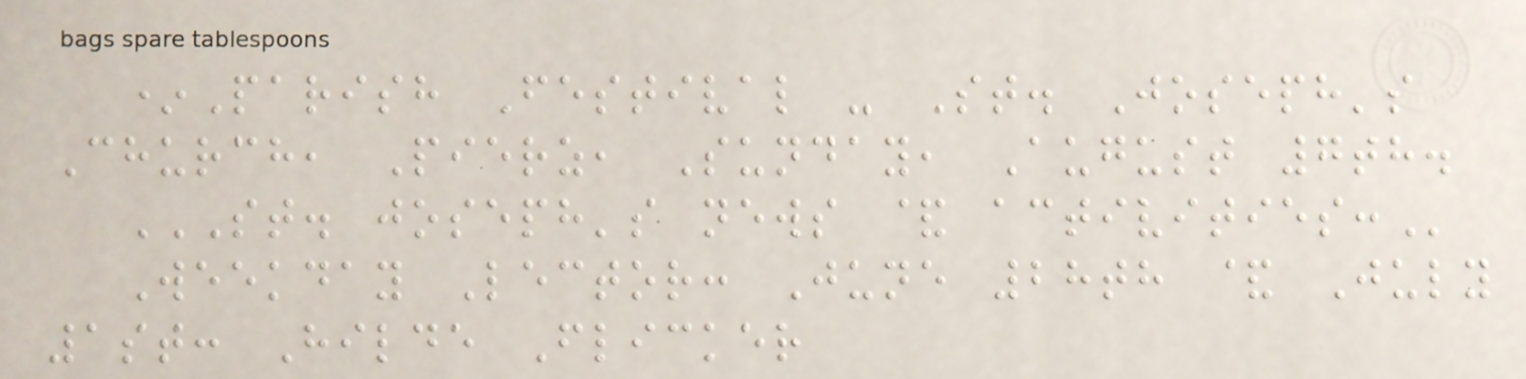*Parish Festival - St. Joseph's
Church, Pierz, Sunday, August 7th.
ST. JOSEPH'S NEWS & ACTIVITIES:
Weekday Lector: June 28th & July
1st: Hilde Flicker
